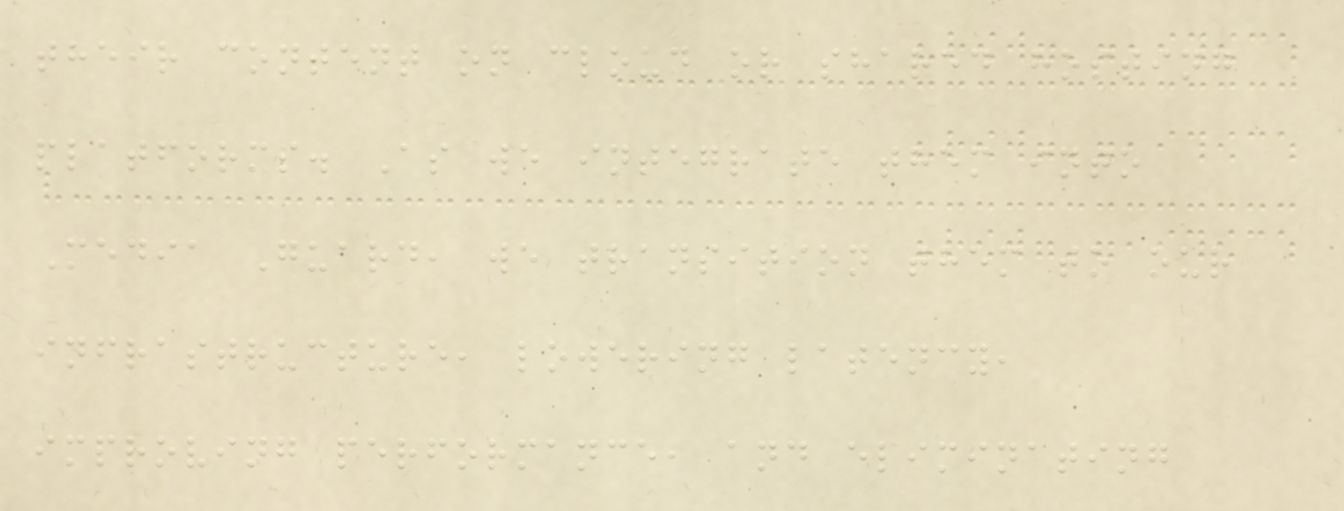their content on cloud or shared hosting
platforms. As we integrate them into
Media Guard, we transition them to our
infrastructure, lowering latency,
improving performance, and eliminating
